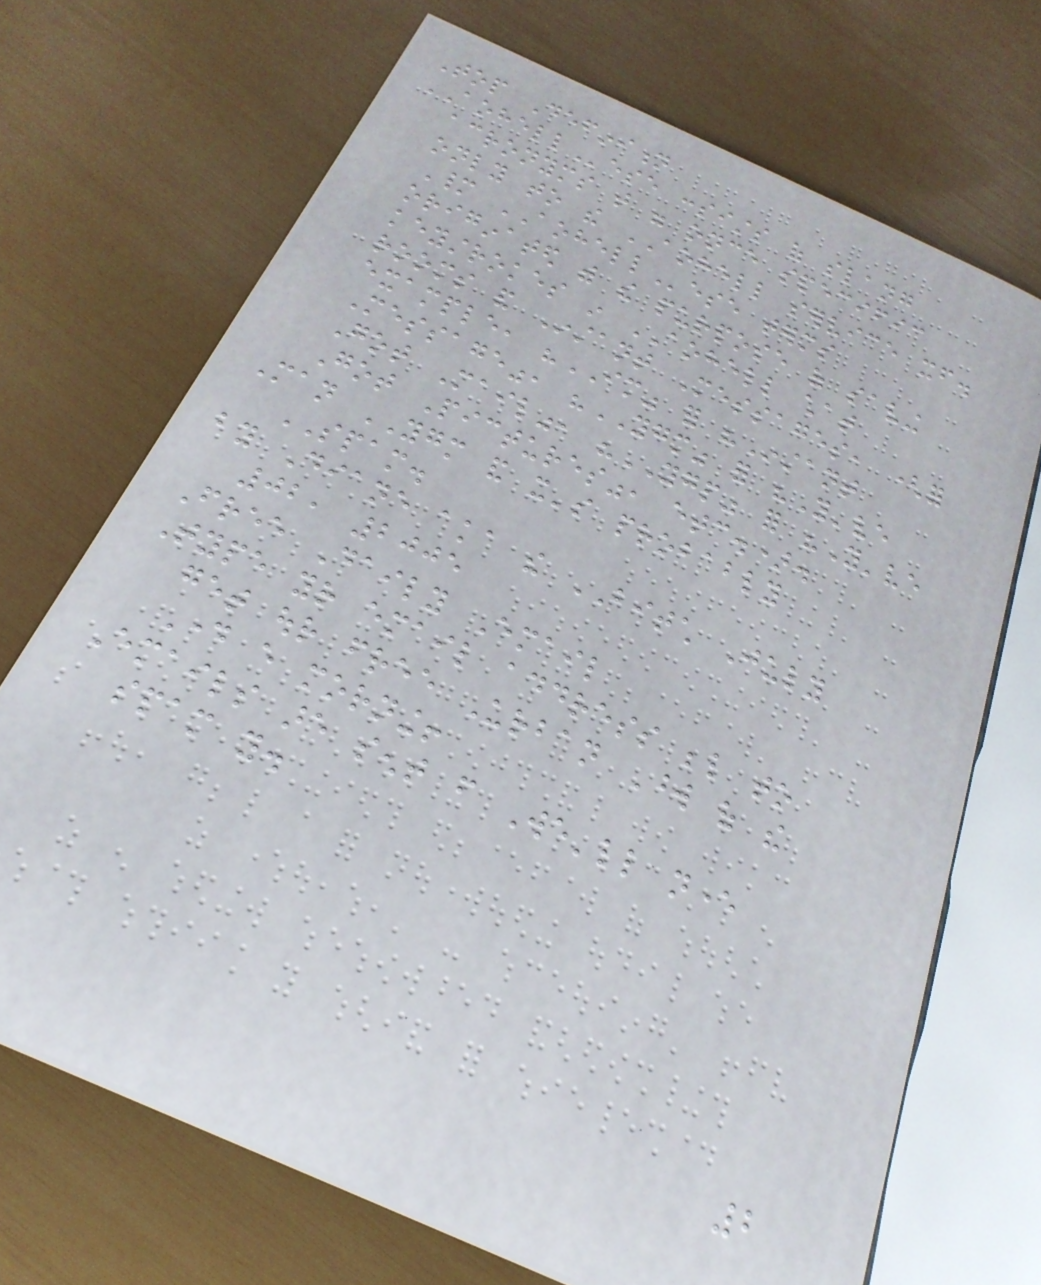Top Definition
AOHELLese consists of slang
acronyms that were once specific
only to the AOHELL service itself.
Many AOHELLese terms
originated with the purpose of saving
keystrokes in AOHELL chat
rooms and Instant Messages, (for
example, "IM" for "Instant
Message", "YGM" for "You've
Got Mail", "YGP" for "You've
Got Pictures", etc.).
Man YGM and it's probably
SPAM.
by Diane aka the BITCH July
02, 2005
Free Daily Email
Type your email address below to
get our free Urban Word of the
Day every morning!
Emails are sent from We'll never
spam you.
2
